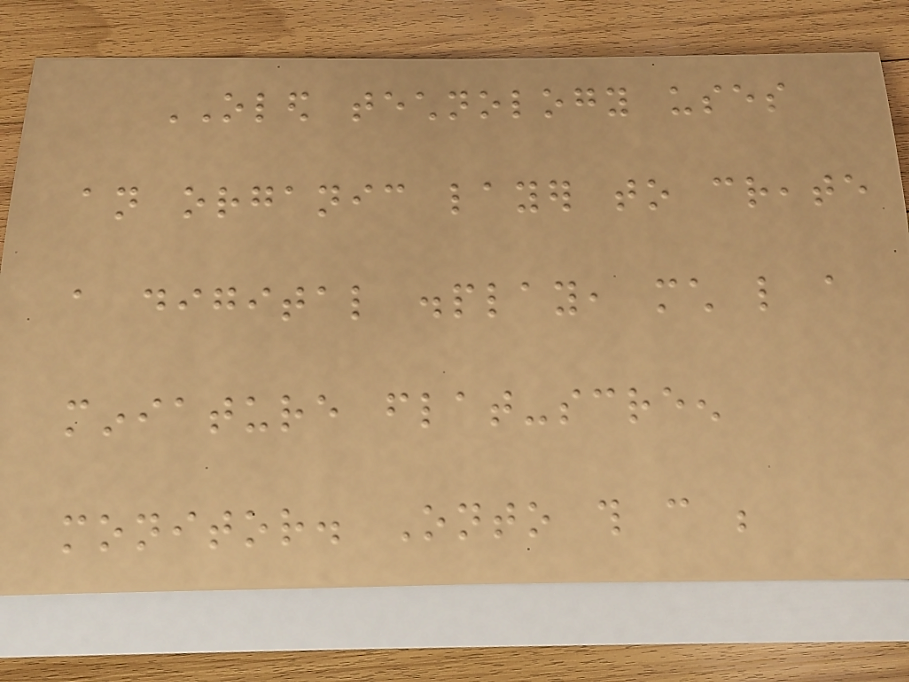OLED technology uses
an organic layer to create
a digital display, much like a
miniature flat-screen
monitor. Onto this can be
